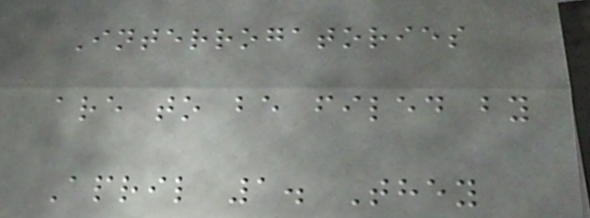Interrogatories
are to be filed by
April 1. They
